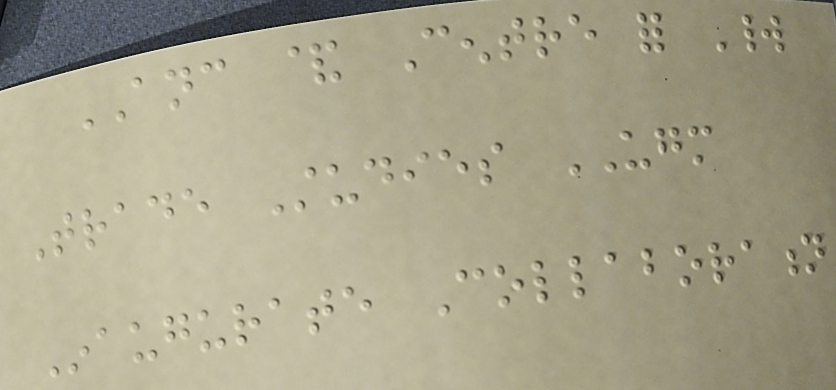ANC & Centre for World
Trade Studies UGM
Inaugurate Collaboration
